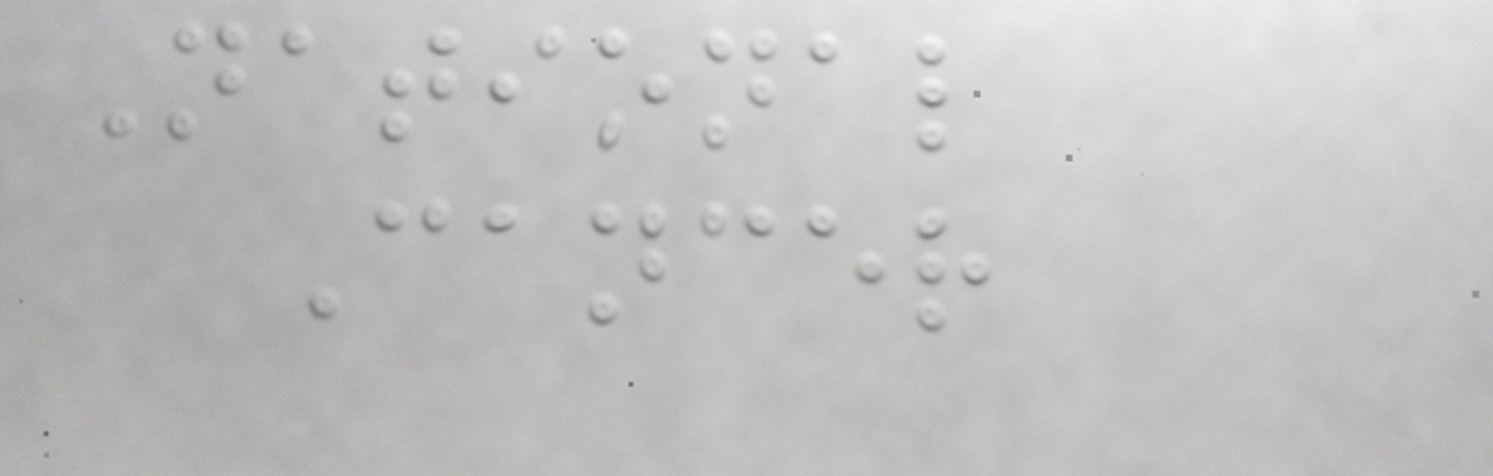National
Cancer
